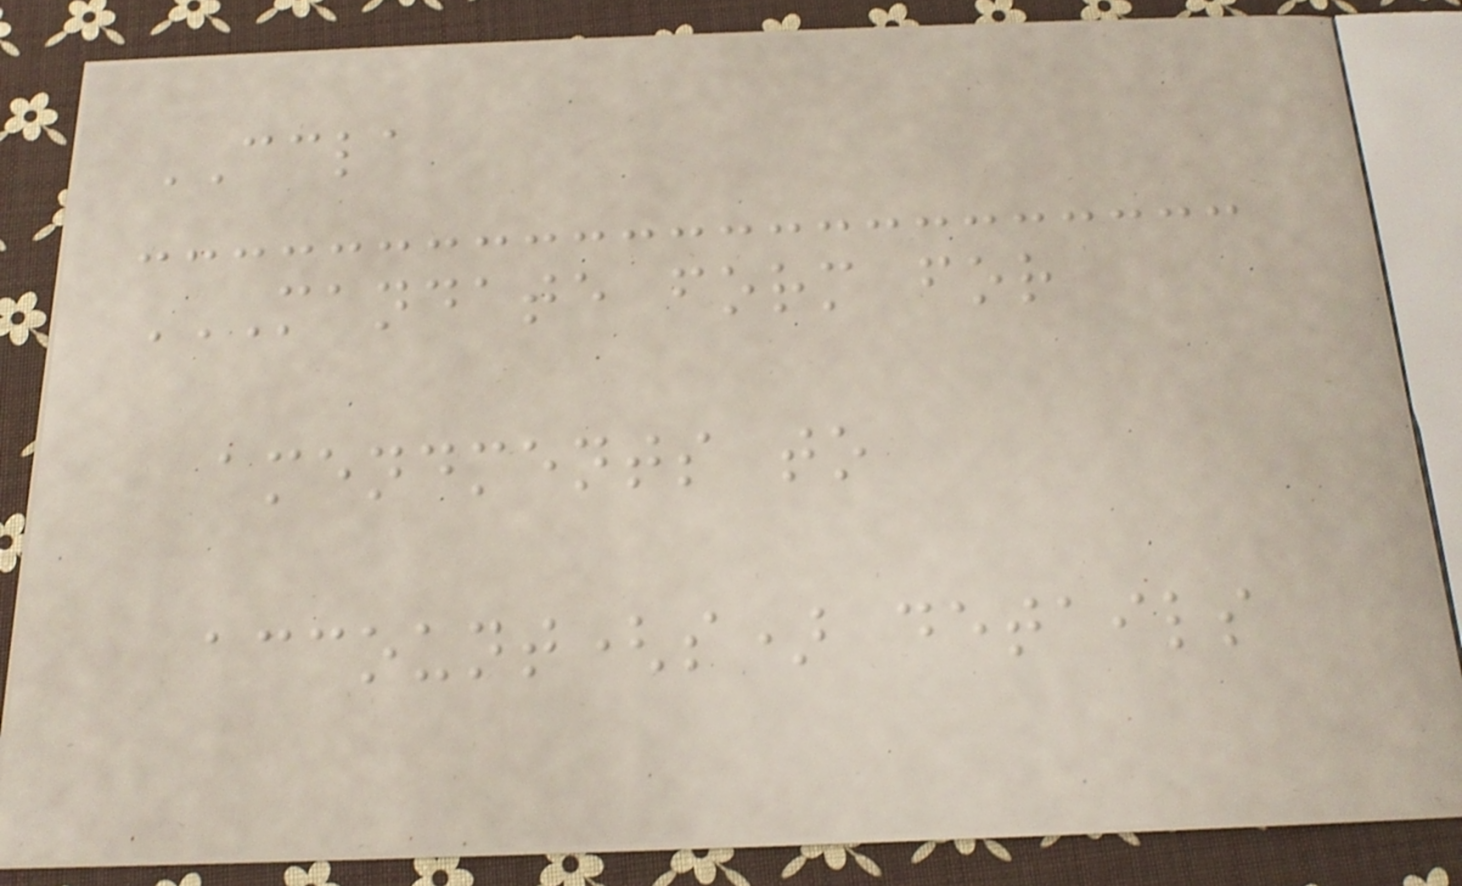CCLA
MANDATE FORM FOR
AMENDMENTS TO
ACCOUNT(S) DETAILS
